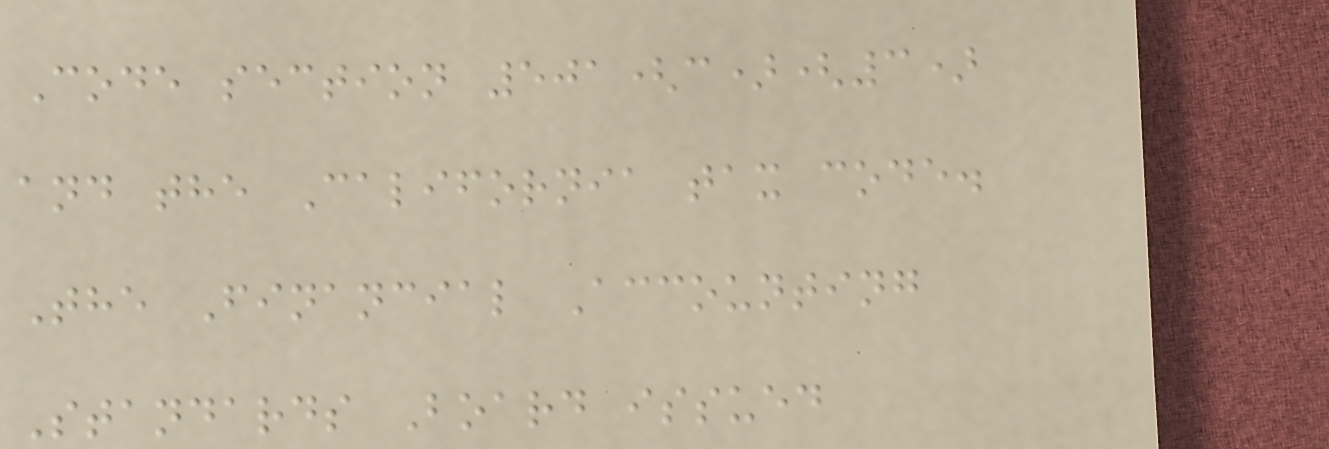Code section 501(c)(3)
and the California tax code.
The Financial Accounting
Standards Board issued
